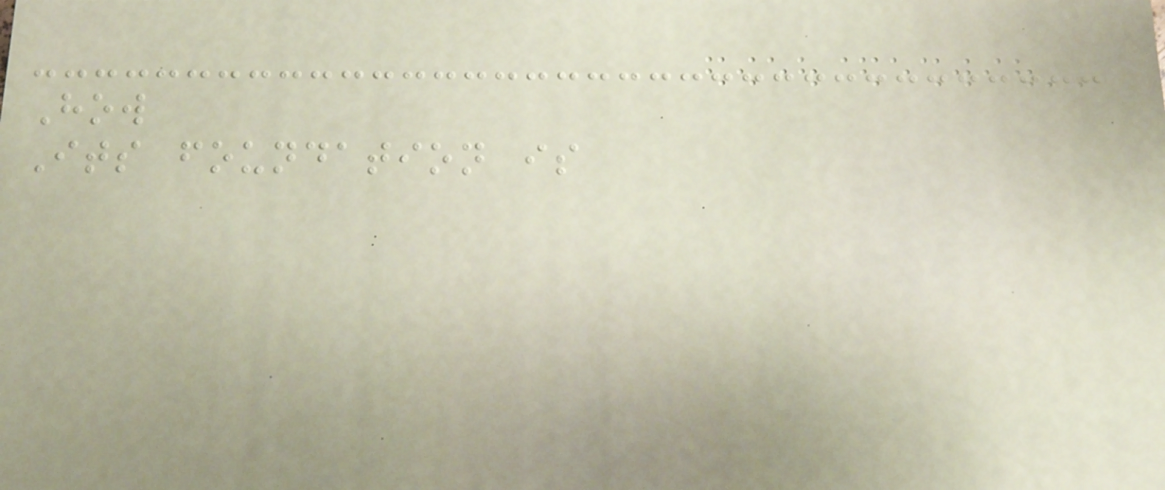How
Its foundation is
